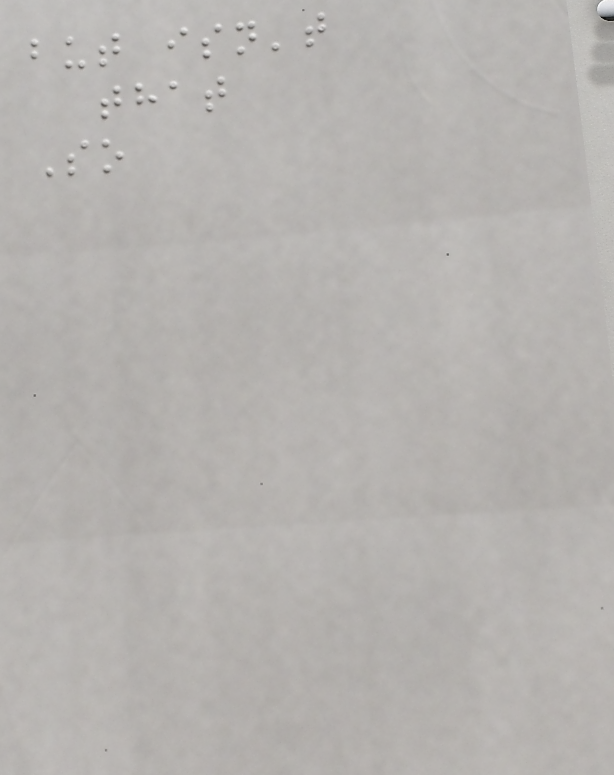but isn't
that
So
